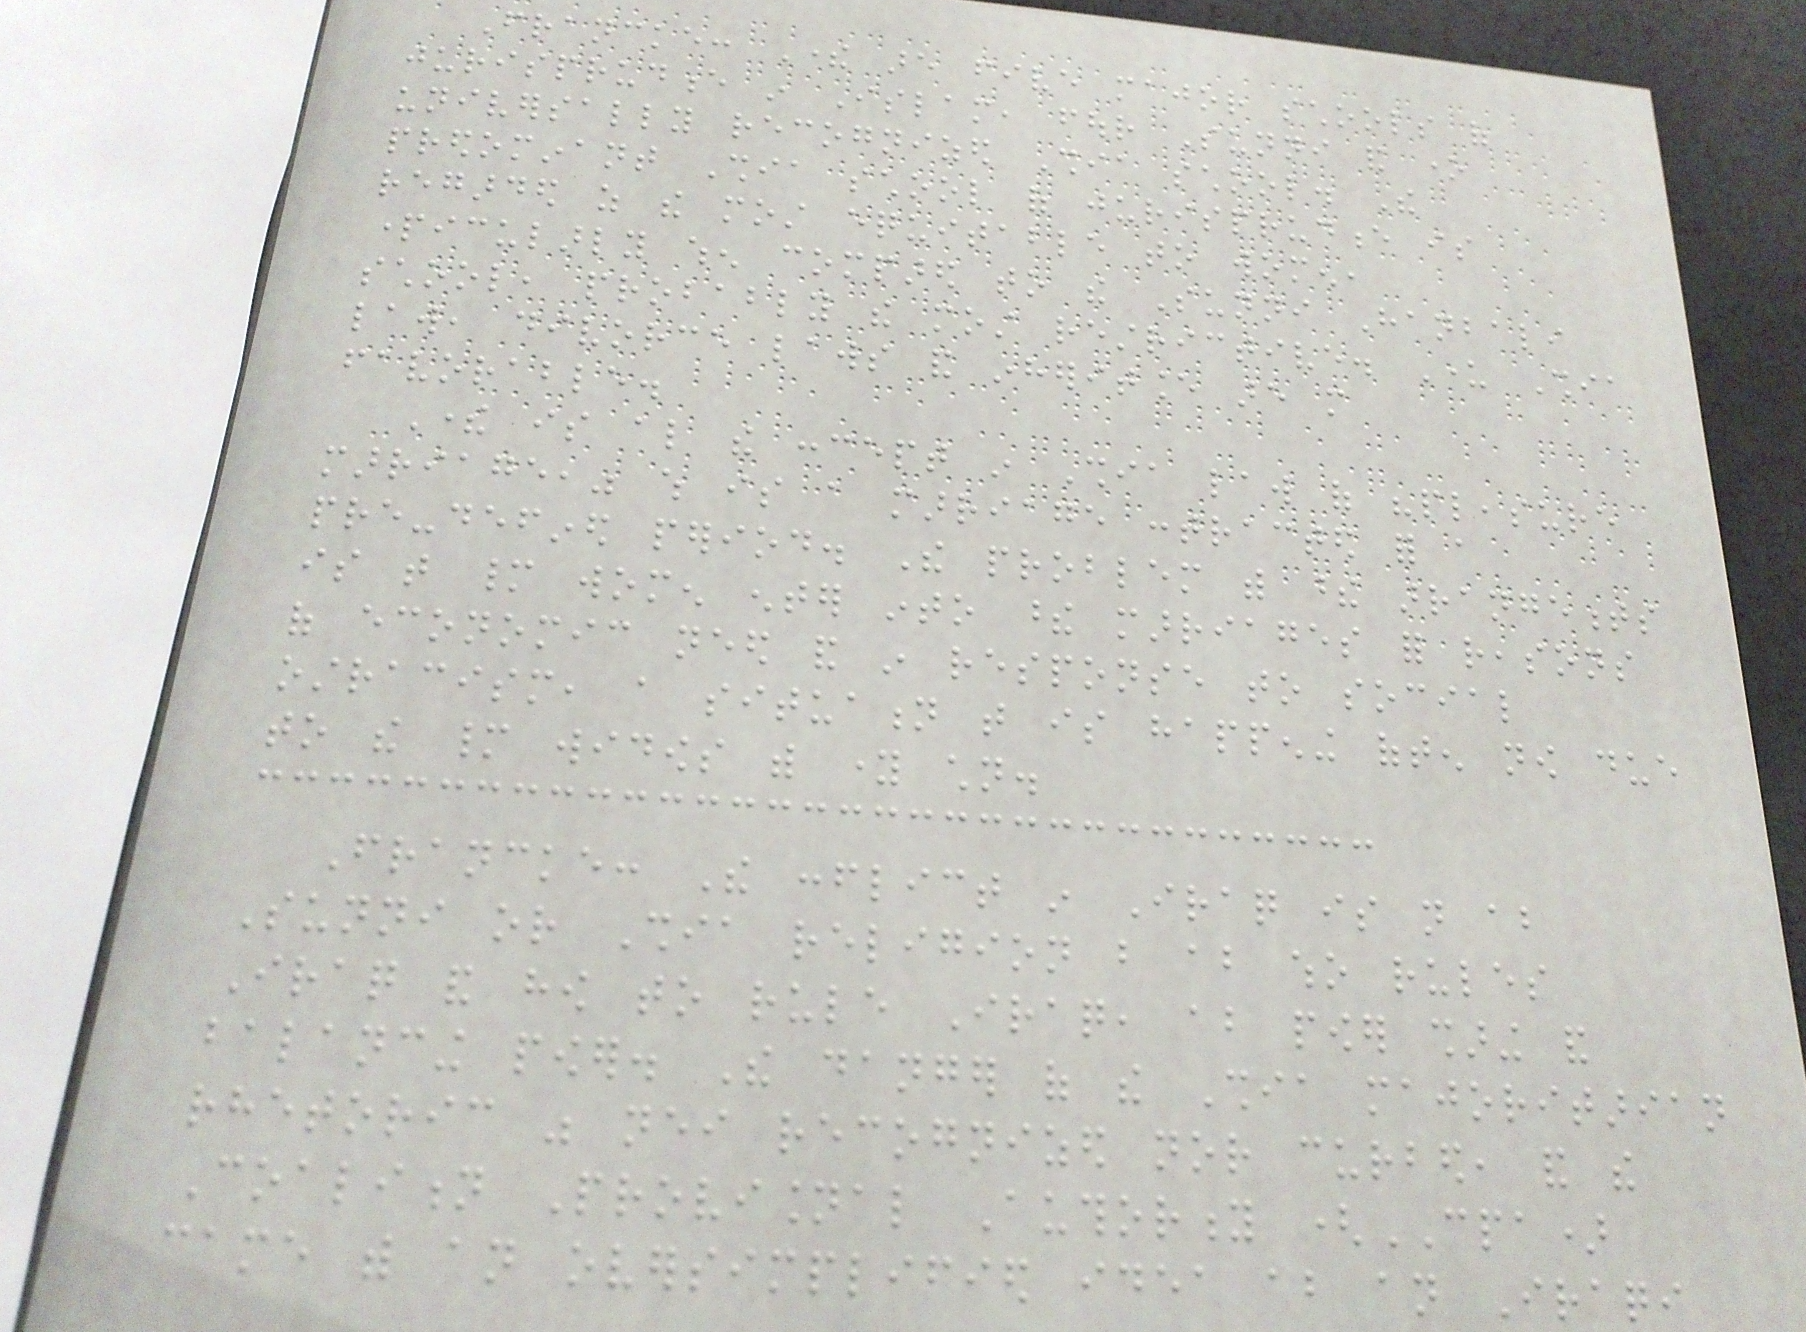Francke: There are five major schools of
jurisprudence in Islam, four Sunni and one
universally recognized Shia school. The
predominant Shia school of jurisprudence is
regarded as the most equitable to women,
particularly when compared to the Sunni Hanbali
school, probably the most restrictive. Under Shia
law, divorce laws and inheritance are more
favorable.
There is also the concept in Shia law of "pleasure
marriage," which is a marriage contracted for a
pre-defined period. The problem with these arrangements
is that many women enter into these marriages for reasons
of economic need and in response to social
ostracism, a situation that is happening often now due
to the many widows with young children.
Francke: The conflict in Iraq is not about
Sunni or Shia religion but about who rules
Iraq and how to rule Iraq, about power sharing and
balancing power. The danger of the Shia majoritarian
rhetoric was neither recognized nor curbed, and the
Coalition Provisional Authority (CPA)
came with an oversimplified idea about an Iraqi
